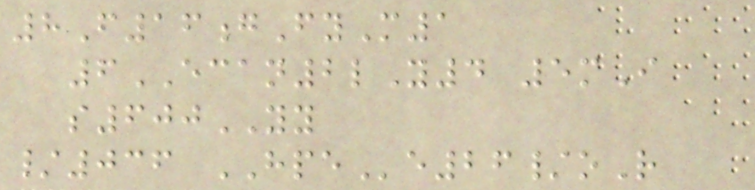8F16gFyM1
6ECAN2lY4 5mI
s600YY
/036 HPEe26/oR
